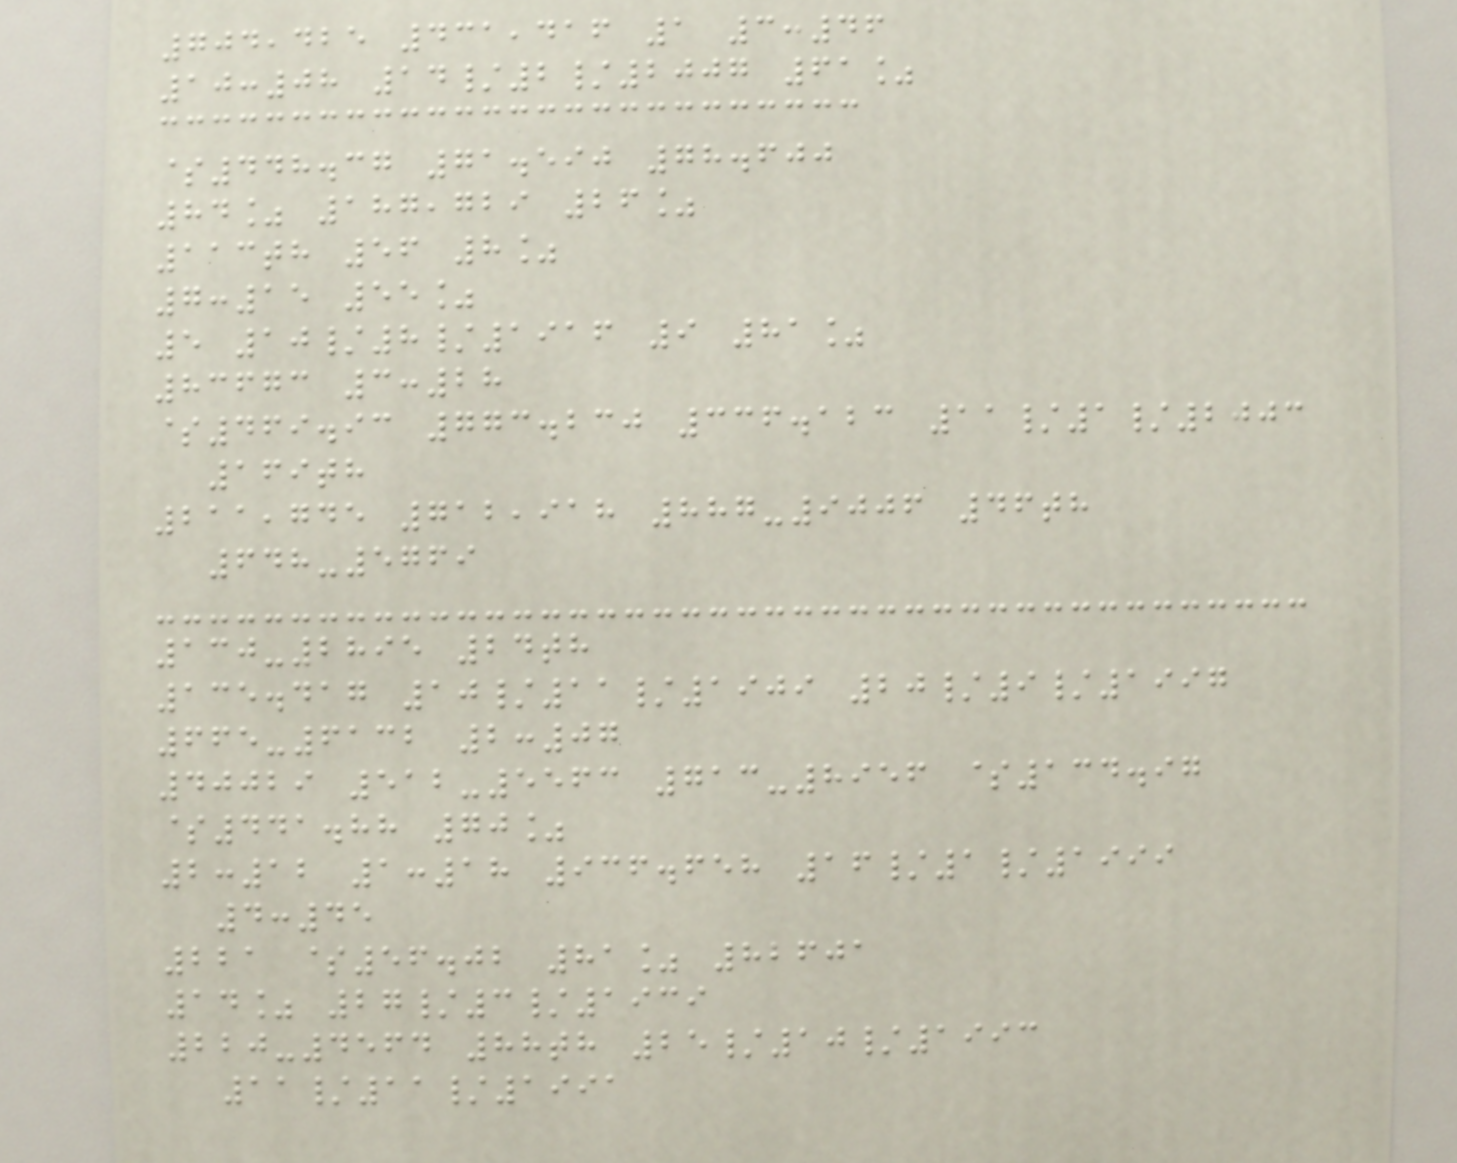704,425 431,416 1 3:46
10:08 14/2/2007 61%
$448.37 71.590 78.600
84% 187,729 26%
113th 56 8%
7:15 55%
5 10/8/1916 9 81%
83673 3:28
$469.93 773.230 336.123 11/1/2003
169th
211,745 712,918 887-9006 46th
648-5769
130-2895 24th
135.417 10/11/1909 20/9/1997
665-6132 2:07
40029 512-5563 713-8956 $134.97
$441.88 70%
2:12 1:18 936.658 16/1/1999
4:45
221 $56.02 81% 82601
14% 27/3/1939
220-4564 88th 25/10/1993
11/11/1991
